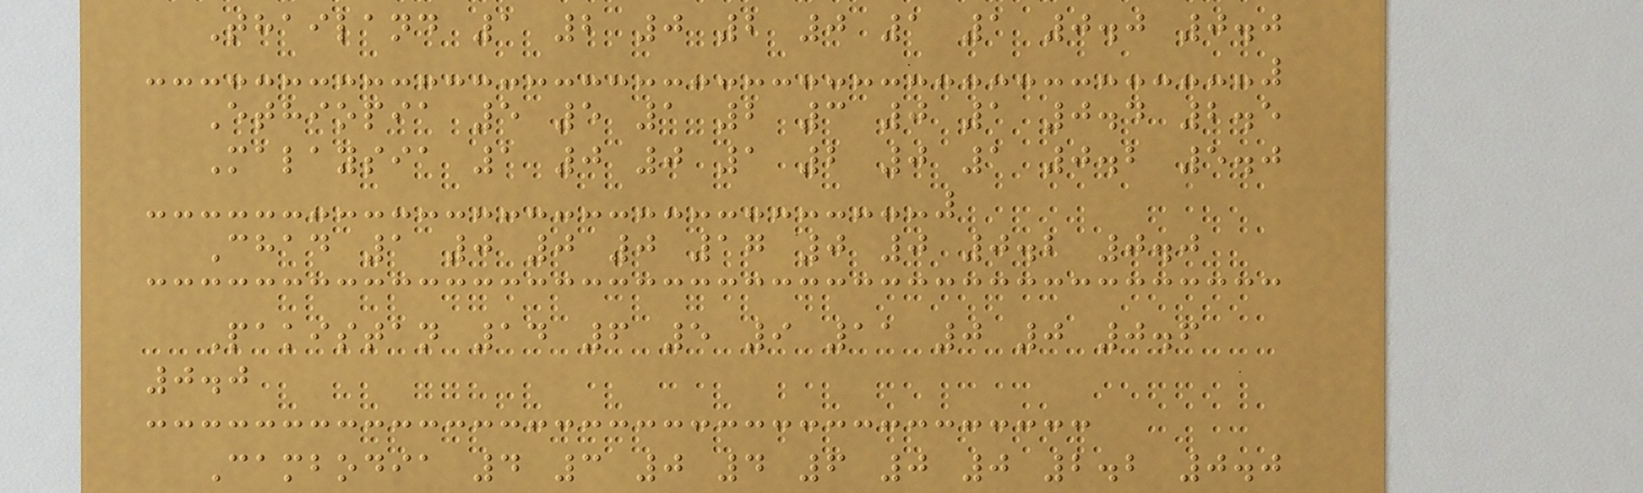Thailand 1 2 0 2 0 1 1 0.0 0.0
Ethiopia 5 5 1 2 3 0 1 0.4 2.5
Malaysia 1 0 0 1 2 0 1 0.2 5.0
Chad 1 0 0 0 17 0 0 0.2 0.0
Pakistan 14 6 5 9 11 0 0 0.6
0.0
Cambodia 4 3 0 4 6 0 0 2.2 0.0
